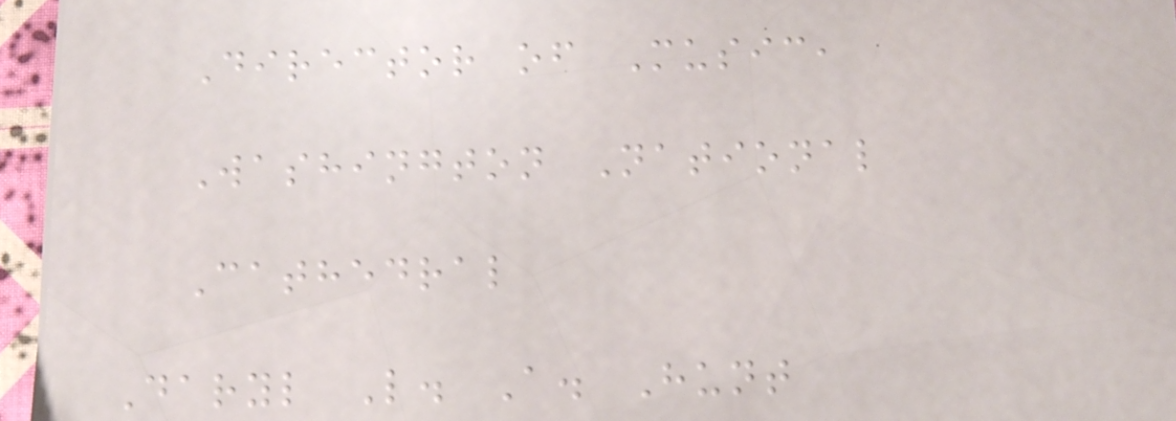Director of Music,
Washington National
Cathedral
Daryl L. A. Hunt
